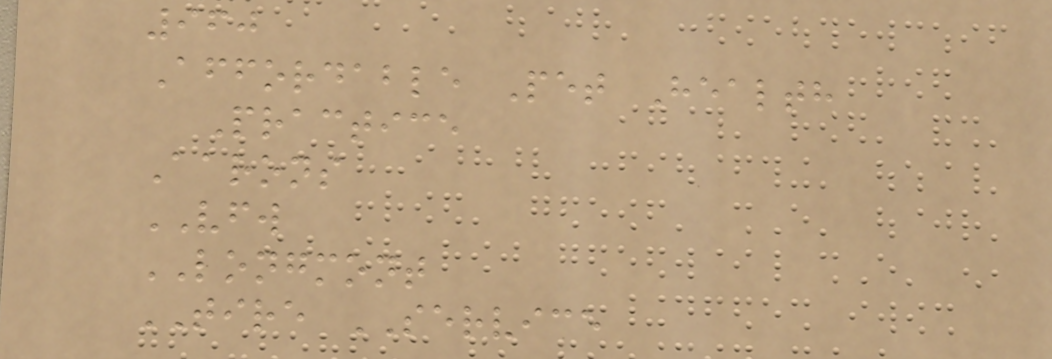960
Affordable Pet Health
Practice
Aarons
VFW
LONGMONT
TIRE SERVICE
